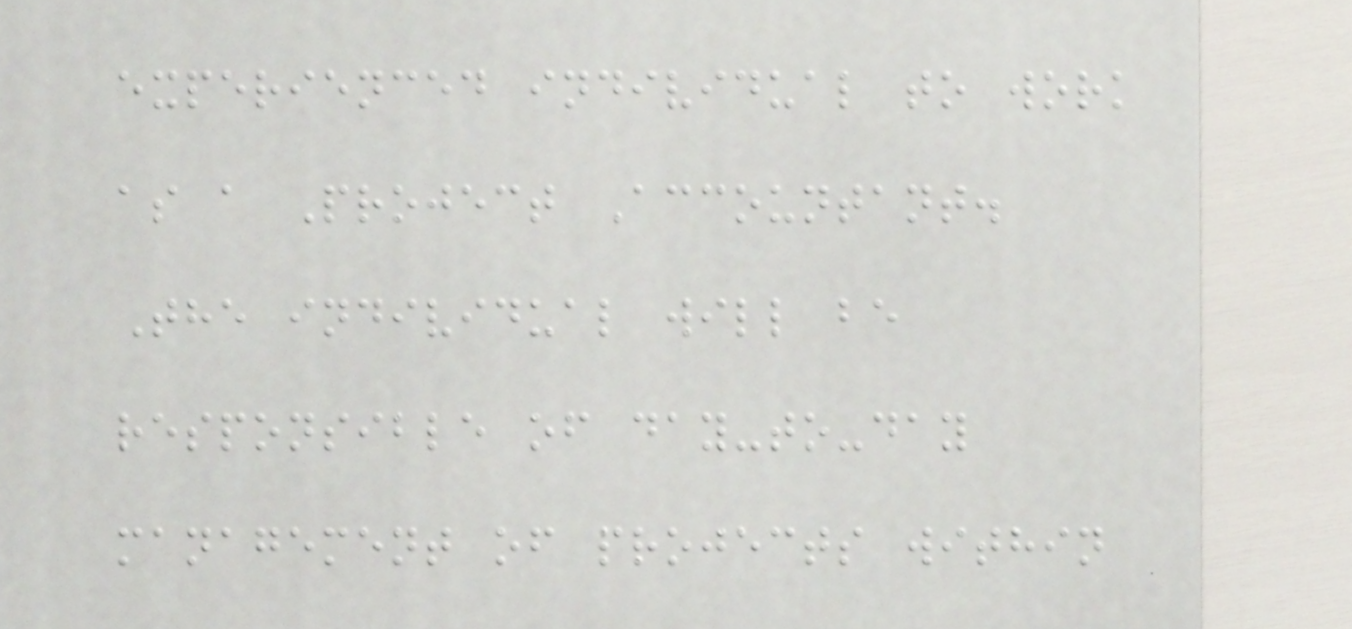experienced individual to work
as a Project Accountant.
The individual will be
responsible of day-to-day
management of projects within
